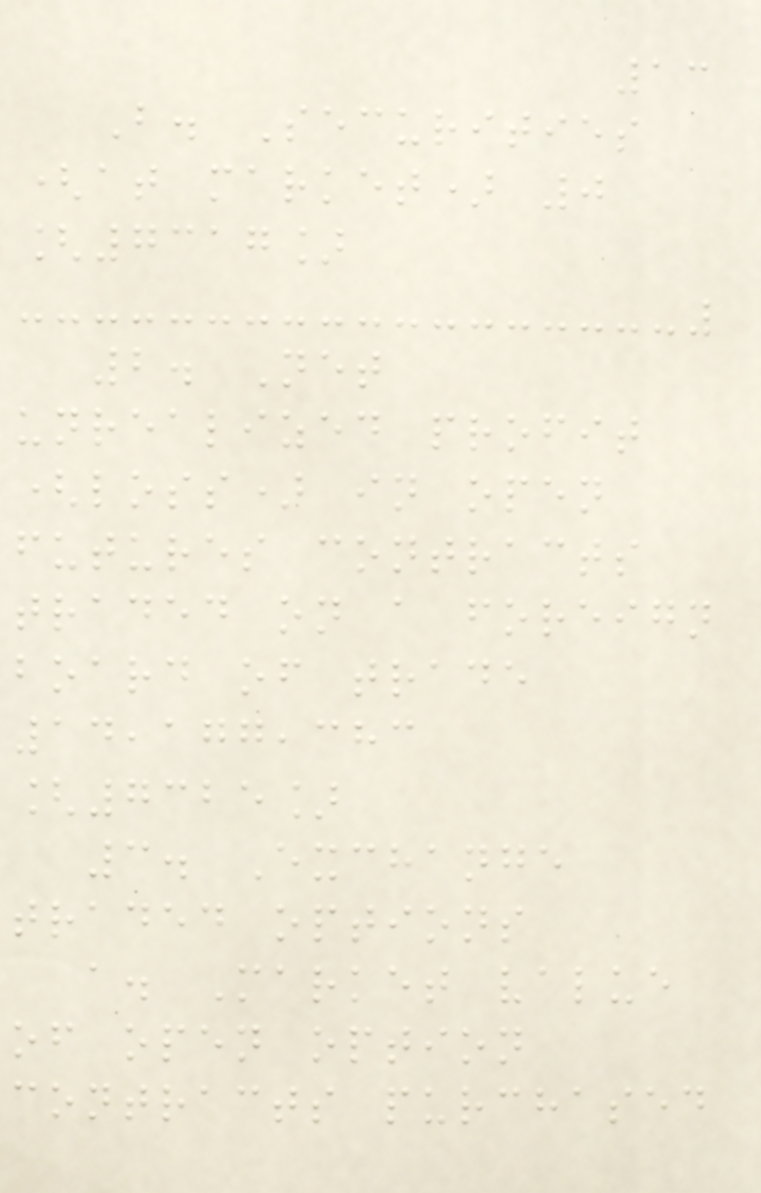13
B. Securities
(at market) 0
[7317]
2. Net
unrealized profit
(loss) in open
futures contracts
traded on a foreign
board of trade
14,177,383
[7325]
3. Exchange
traded options
a. Market value
of open option
contracts purchased
